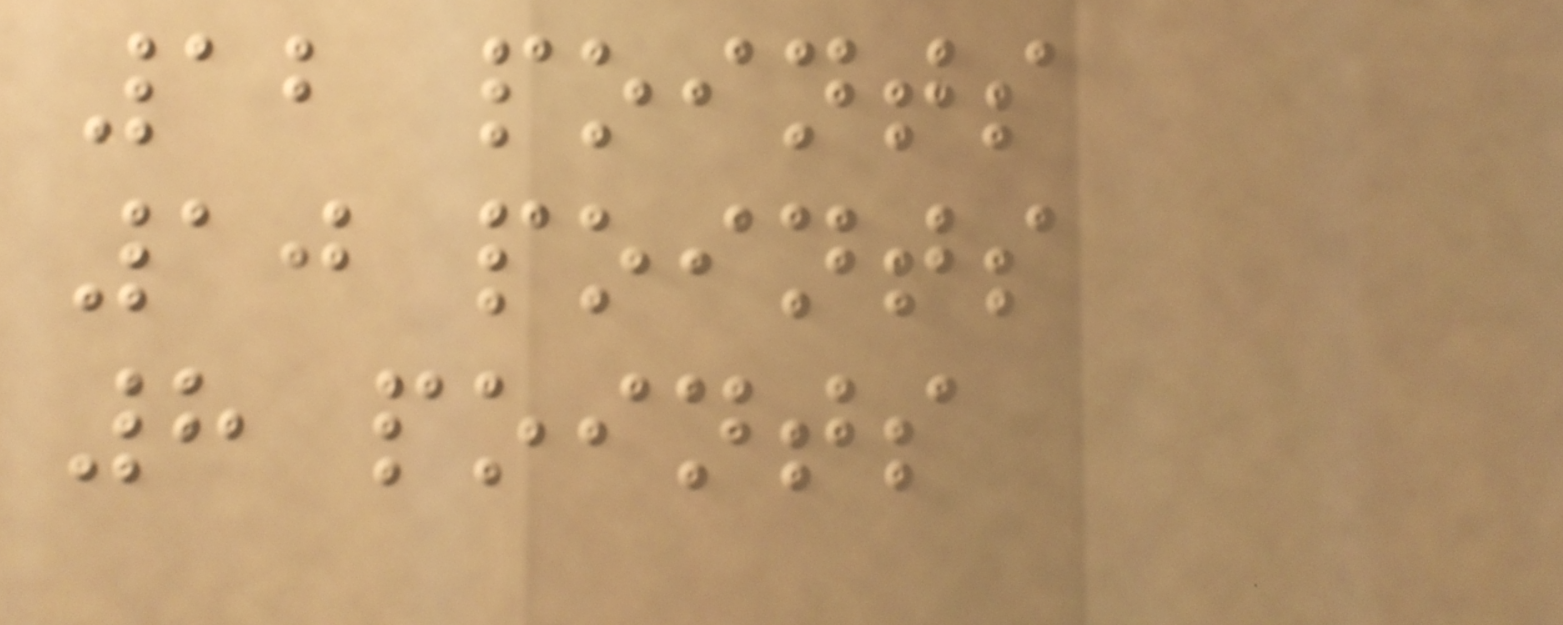12 points
10 points
8 points
